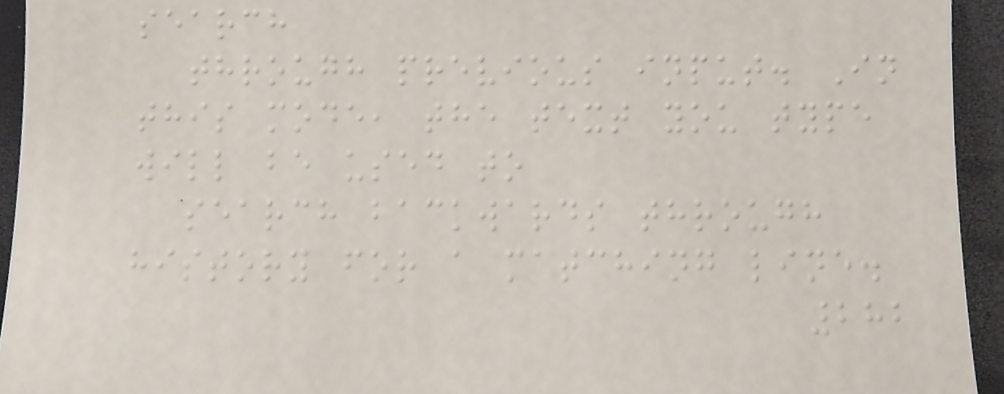search
through previous input. In
this mode, the text you type
will be used to
search backwards through
history for a matching line.
282
